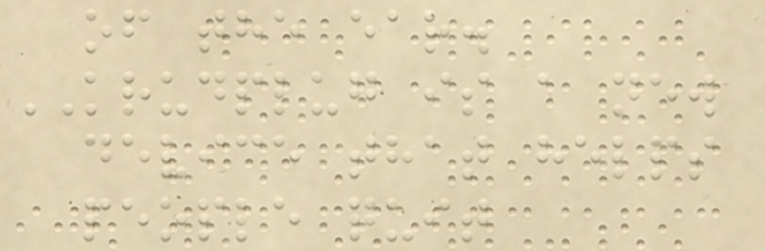of the ear.
KRUDPLUG is a new
device that helps
people quit
